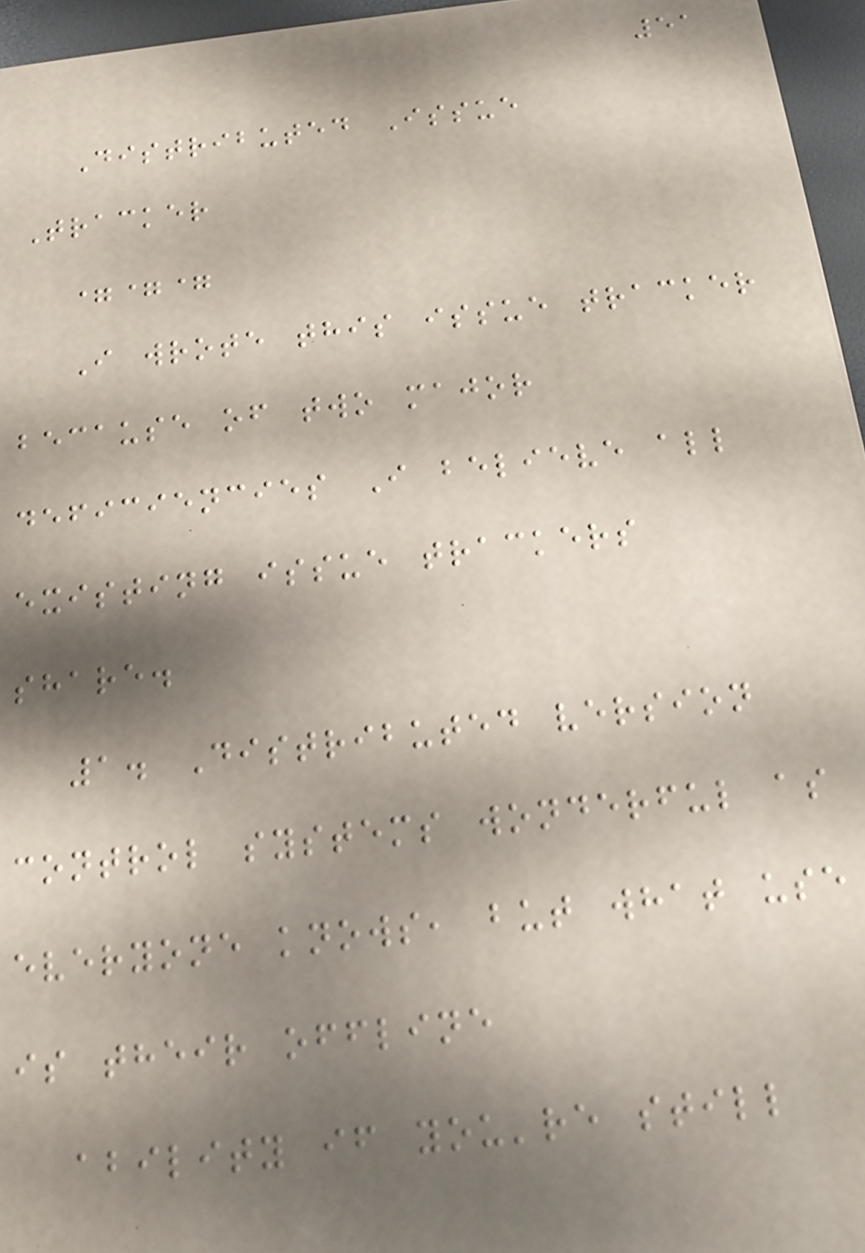51
Distributed Issue
Tracker
===
I wrote this issue tracker
because of two major
deficiencies I believe all
existing issue trackers
share.
1. Distributed version
control systems wonderful as
everyone knows, but what use
is their offline
ability if you're still
